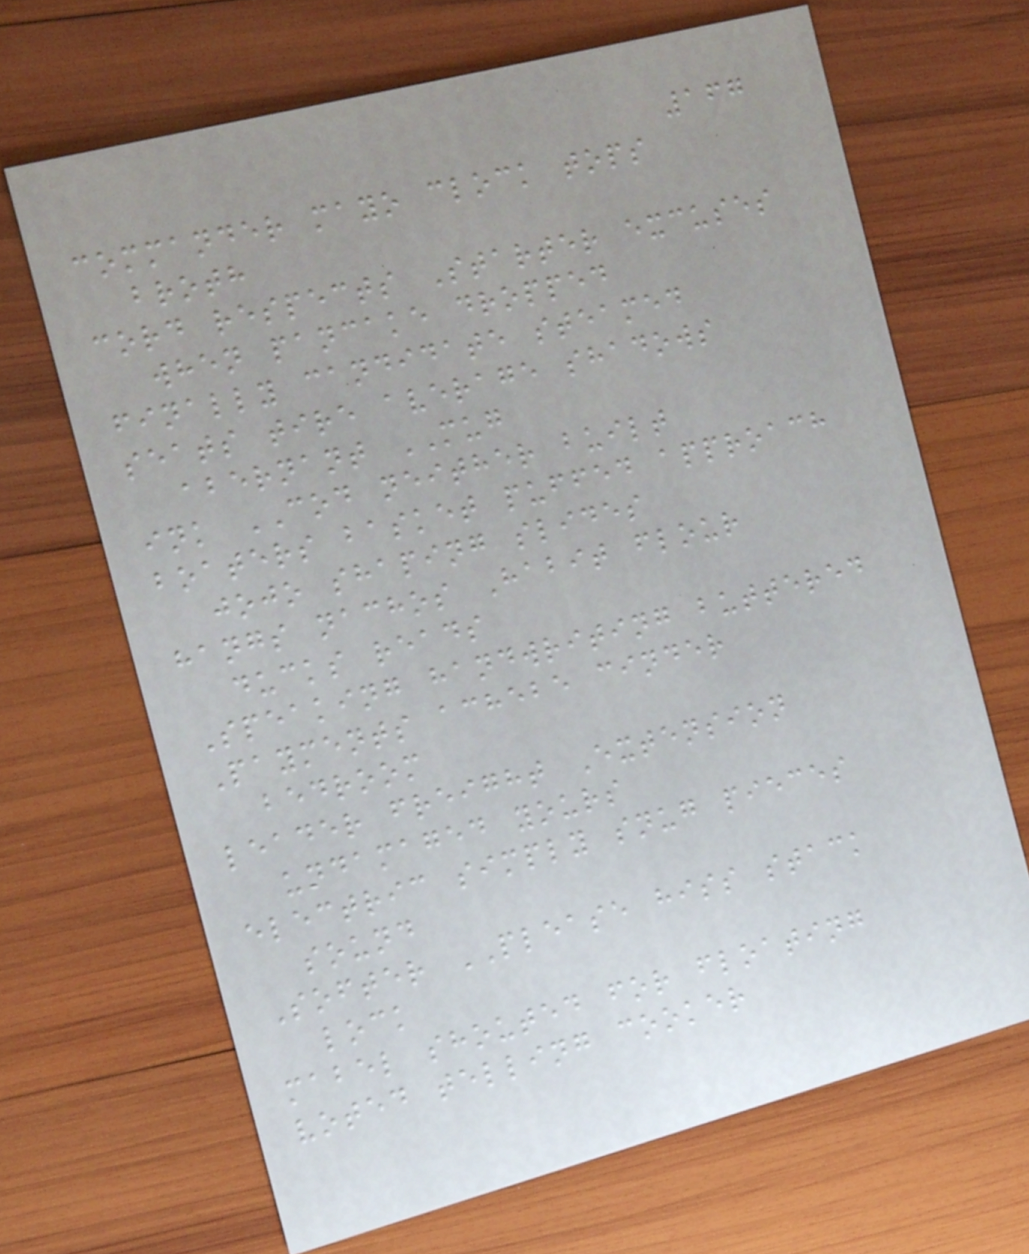167
commander mayo clock tops
broth
cord respects Starter excuses
when pancake dropped
finally candidate steamed
seats tire average shadows
abernant MUG
ink COD neither built
boaters basket puffed approach
jojo shaping slides
hangs nachos Habit flour
ducks reads
Speaking handwriting buttered
Payments achebe cinder
bedroom
leader freight Extension
undamaged yours
electric simply snug pieces
sound
Softer PLEASE hiss stack
lock
mabel shouted for floating
voted telling cooker
